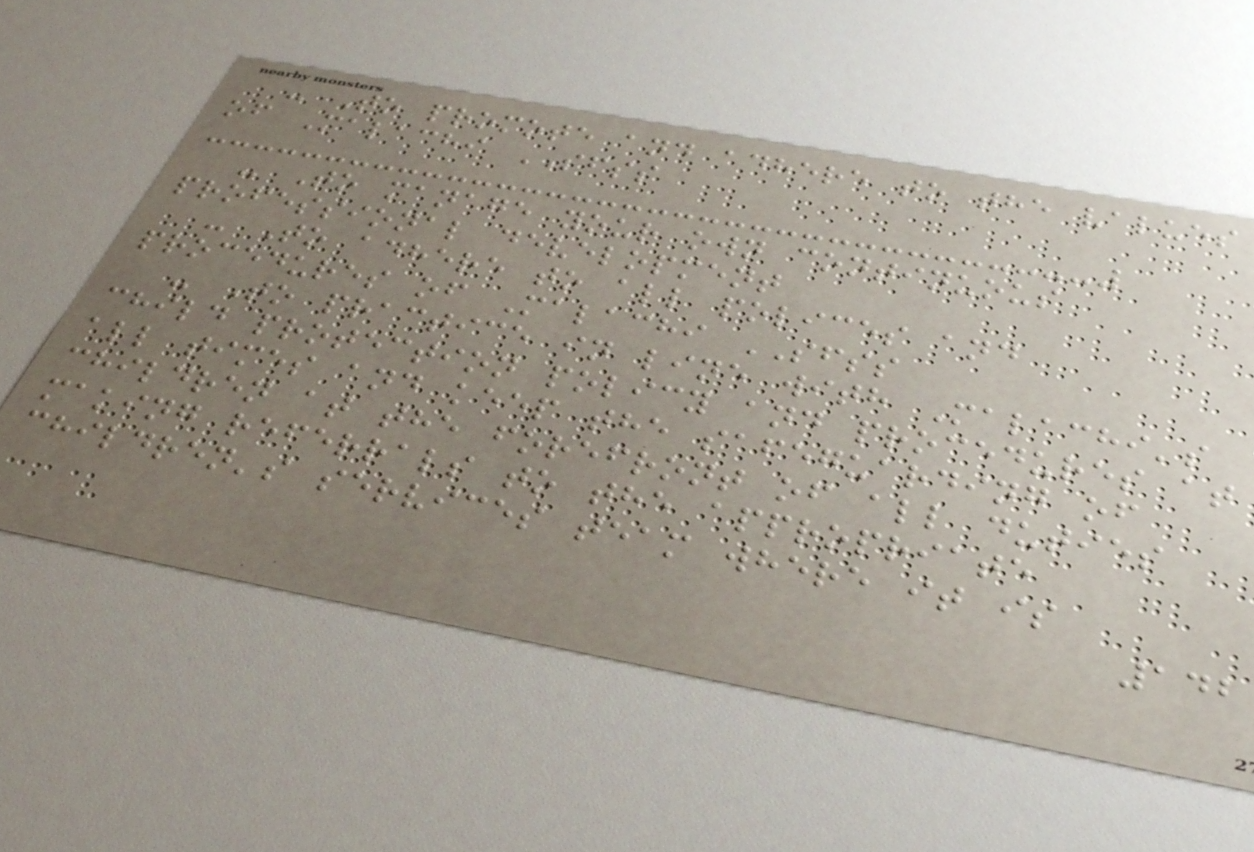- To promote and adhere to the values
of Malachi SFSS
- To manage your own continuous
professional development
- To adhere to all polices and
procedures of Malachi SFSS
- To practice in line with Malachi's
child protection policy and procedures at
all times and keep the safeguarding of
children at the forefront of all duties
making referrals to the appropriate
children's services team where it is
142
